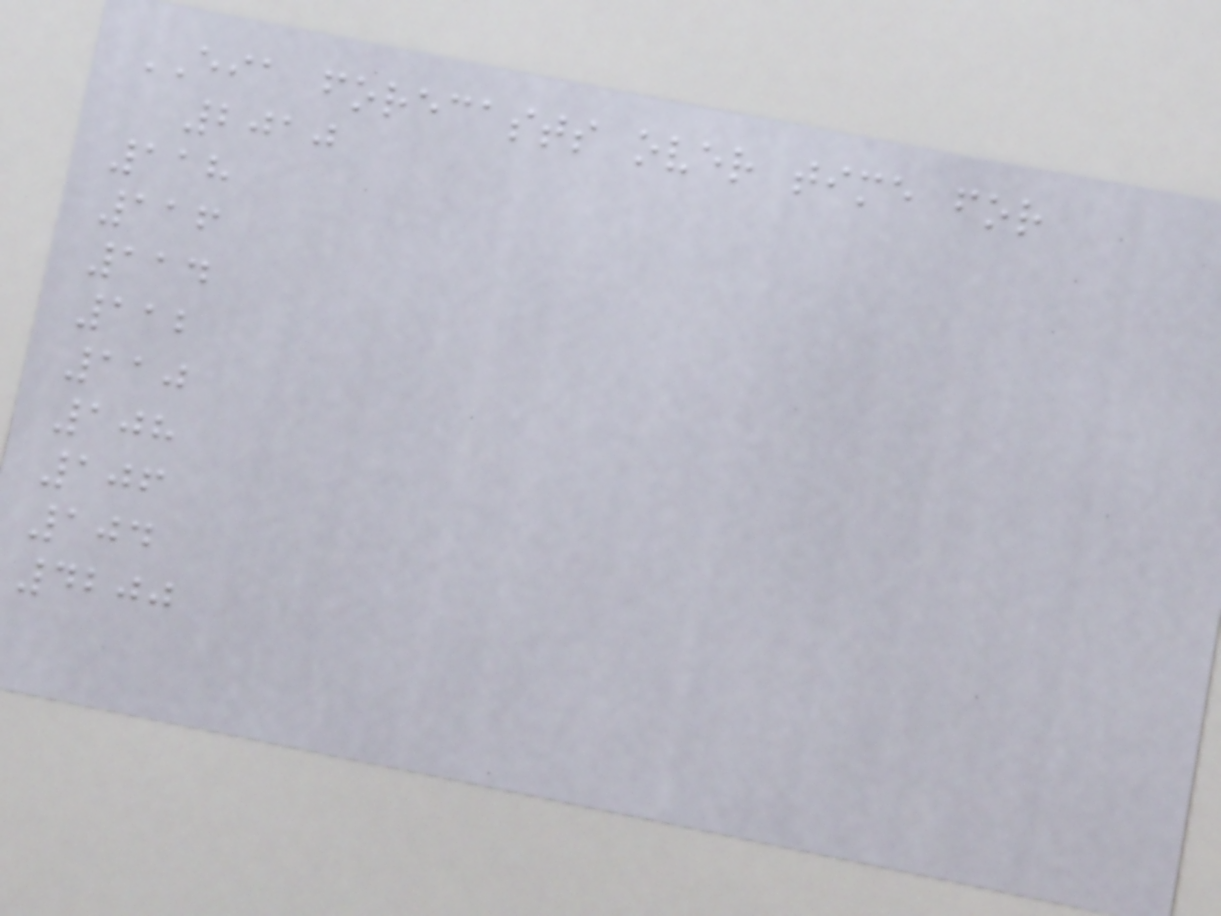EIA forecasts over time for
2010
118
116
114
112
110
108
106
104
4200
